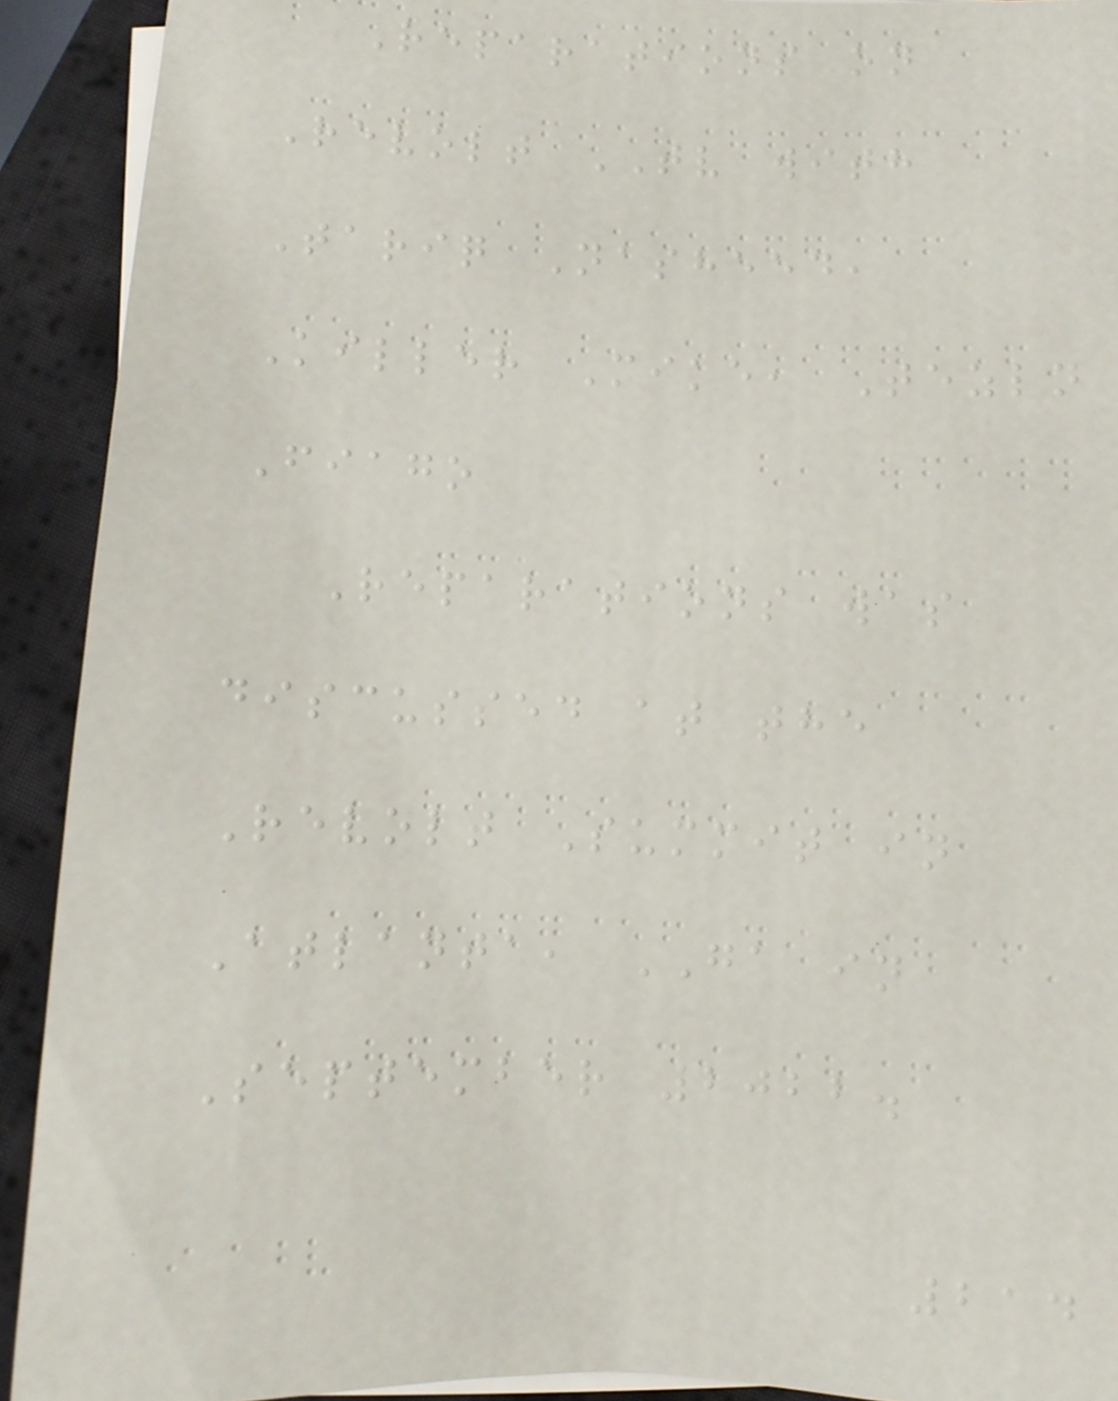Reparations on
Revolt TV with
Tariq Nasheed,
Killer Mike, Tezln
Fiago
Reparations was
discussed at the
Revolt Summit in
Atlanta, GA in
September 2022.
214
